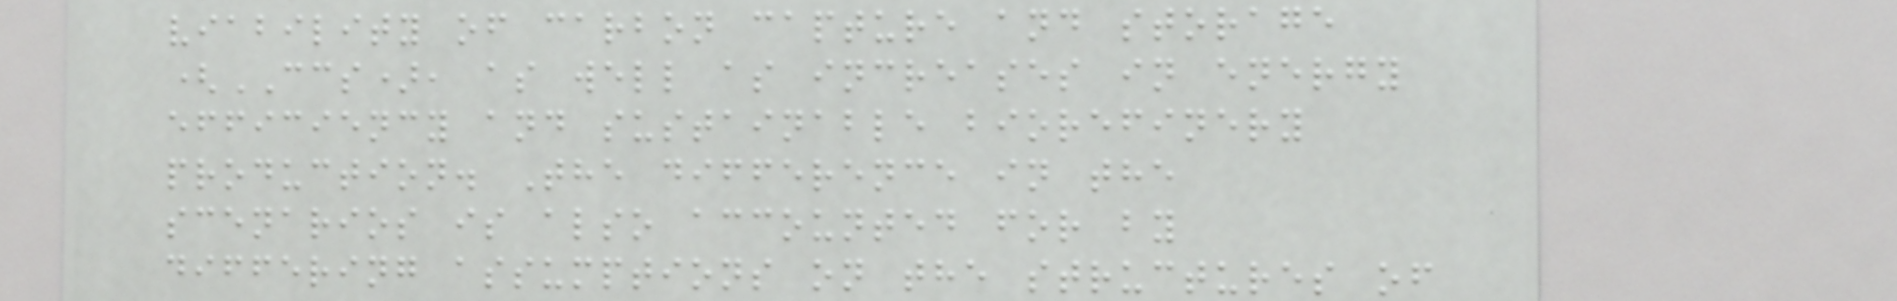viability of carbon capture and storage
(CCS), as well as increases in energy
efficiency and sustainable biorefinery
production. The difference in the
scenarios is also accounted for by
differing assumptions on the structures of
